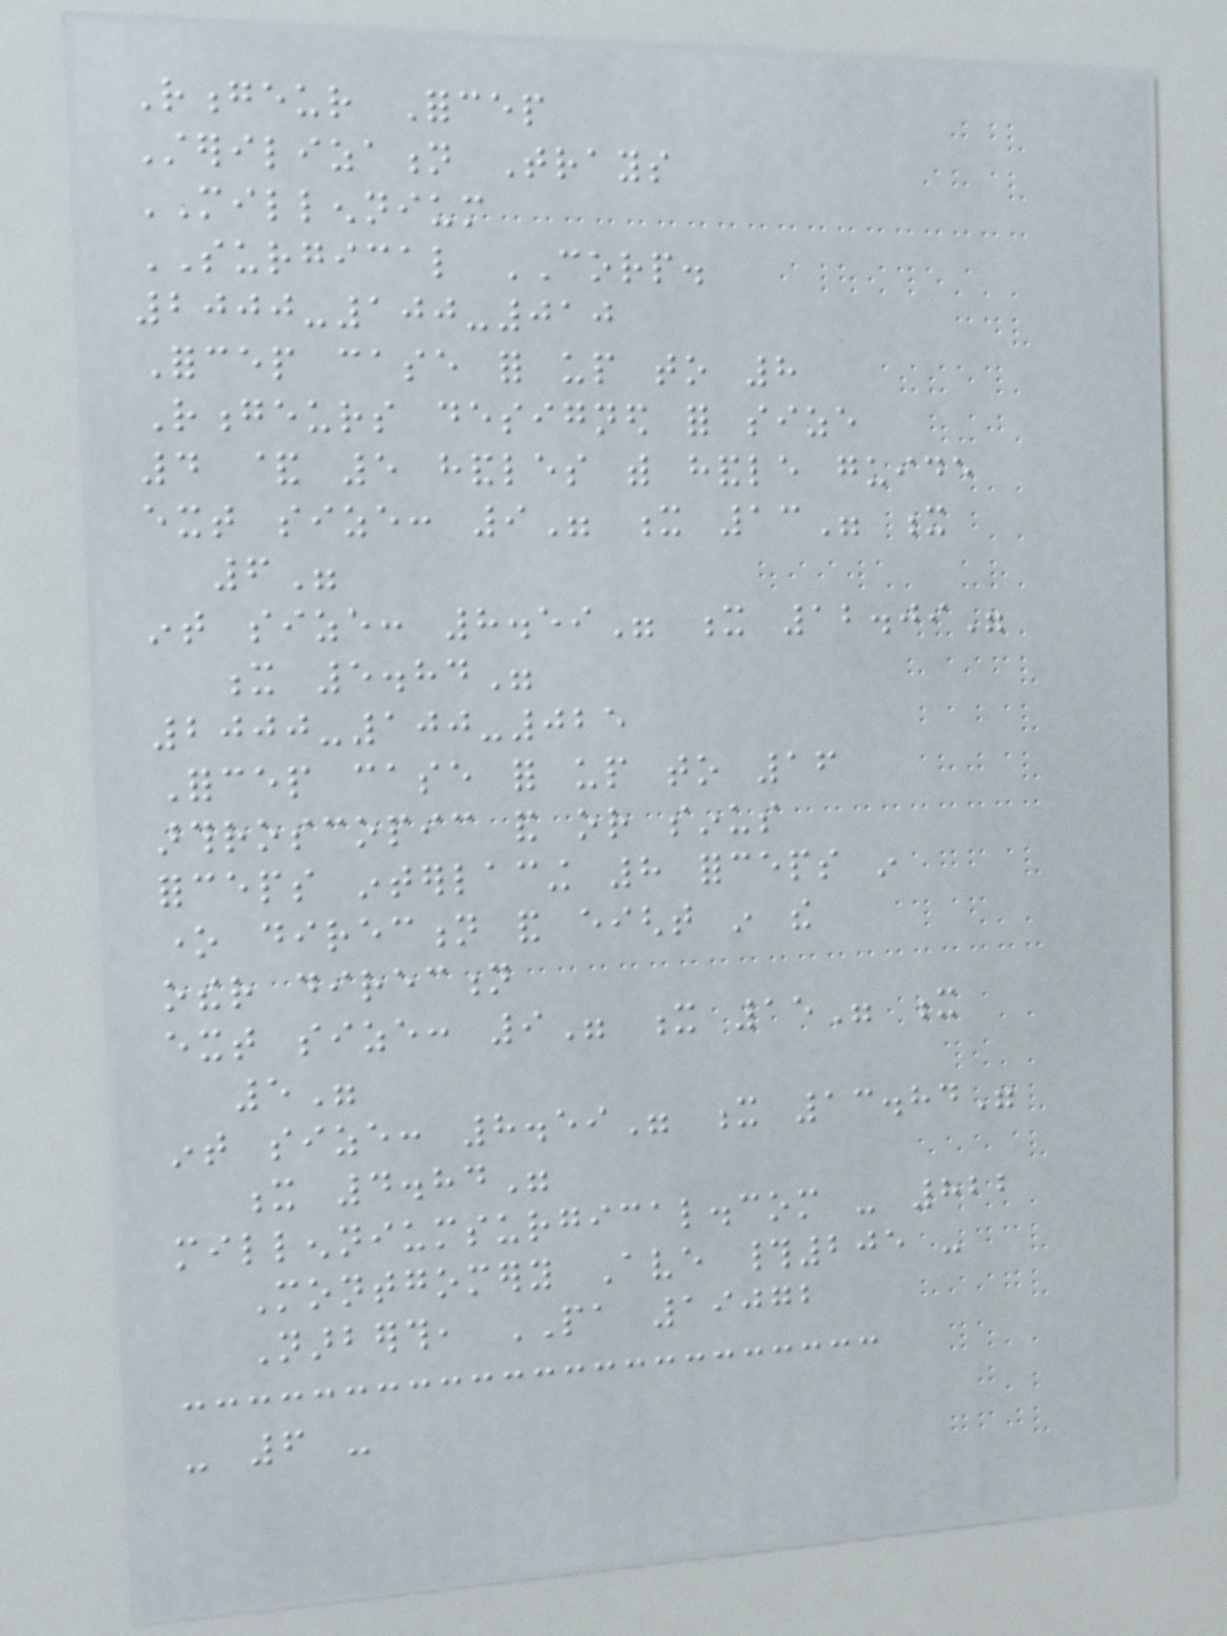Rongeur Forcep
Sterilization Trays
MILLENNIUM
SURGICAL CORP.
2000-100-010
Forcep case for up to 8
Rongeurs designed for size
4 & 5 handles with handle guide
ext size: 9" x 13" x
6"
int size: 8.59" x 12.09"
x 5.84"
2000-100-025
Forcep case for up to 16
arthroscopic and or sinus
forceps interlacing 8 forceps in
one direction and eight in the
other direction
ext size: 9" x 15" x
5"
int size: 8.59" x 13.84"
x 4.84"
millenniumsurgical.com - 822
Montgomery Ave #205 -
Narberth, PA 19072
- 6 -
